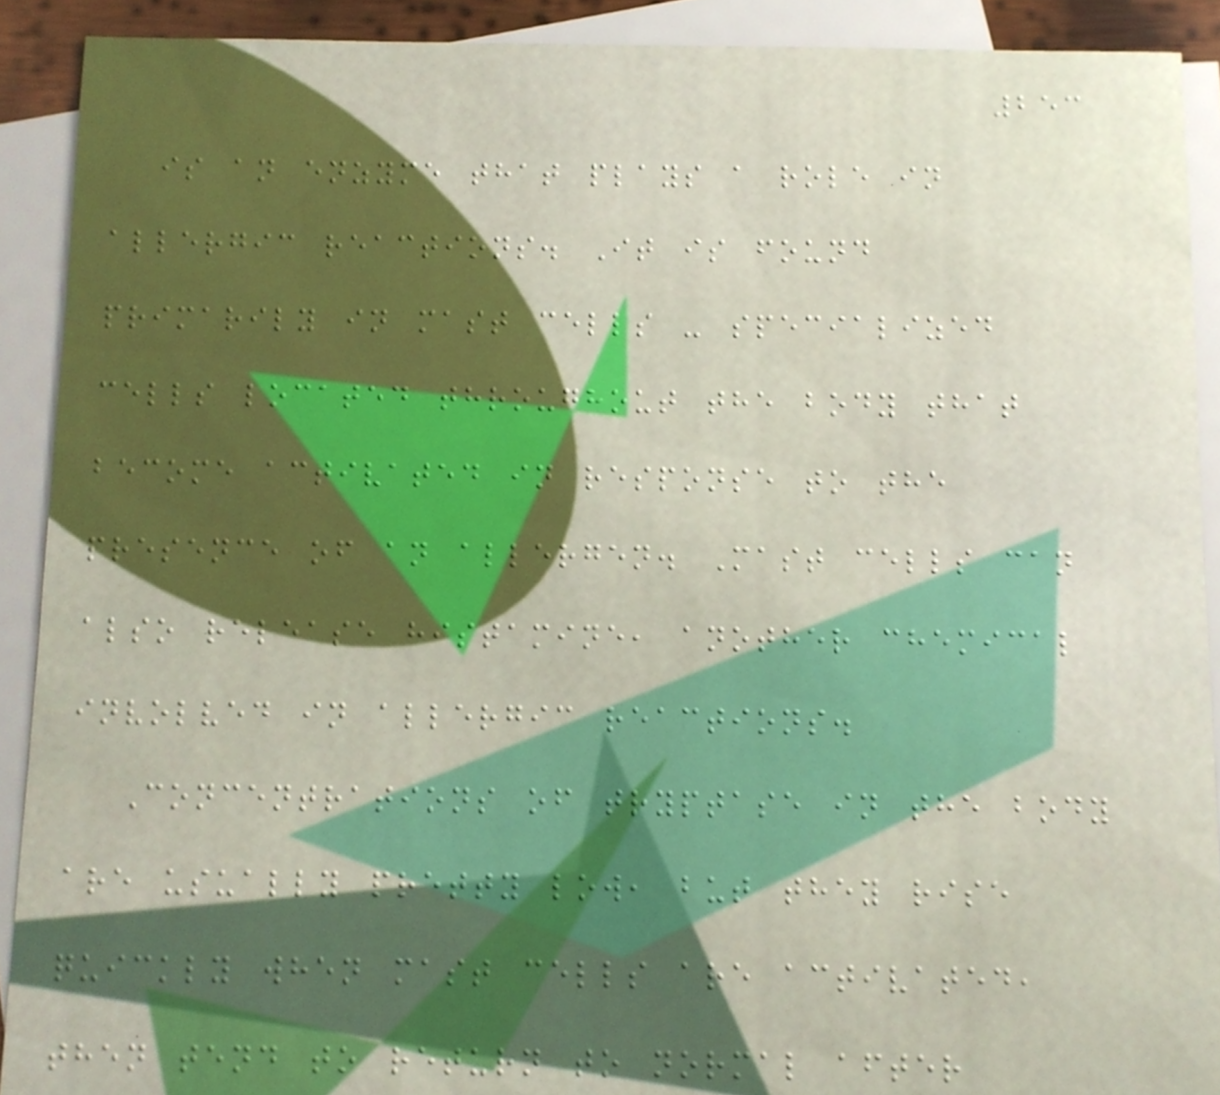253
is an enzyme that plays a role in
allergic reactions. It is found
primarily in mast cells - specialized
cells located throughout the body that
become activated in response to the
presence of an allergen. Mast cells can
also release histamine, another chemical
involved in allergic reactions.
Concentrations of tryptase in the body
are usually pretty low, but they rise
quickly when mast cells are activated,
then tend to return to normal after
